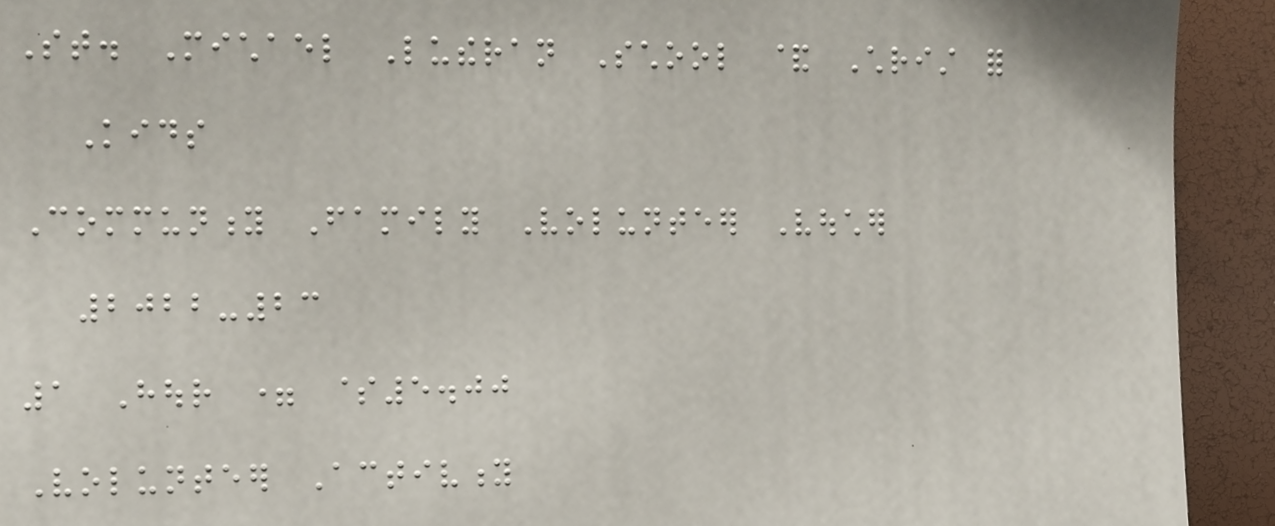St. Michael Lutheran School & Christ for
Kids
Community Family Volunteer Voucher
2022-23
1 Hour = $5.00
Volunteer Activity
